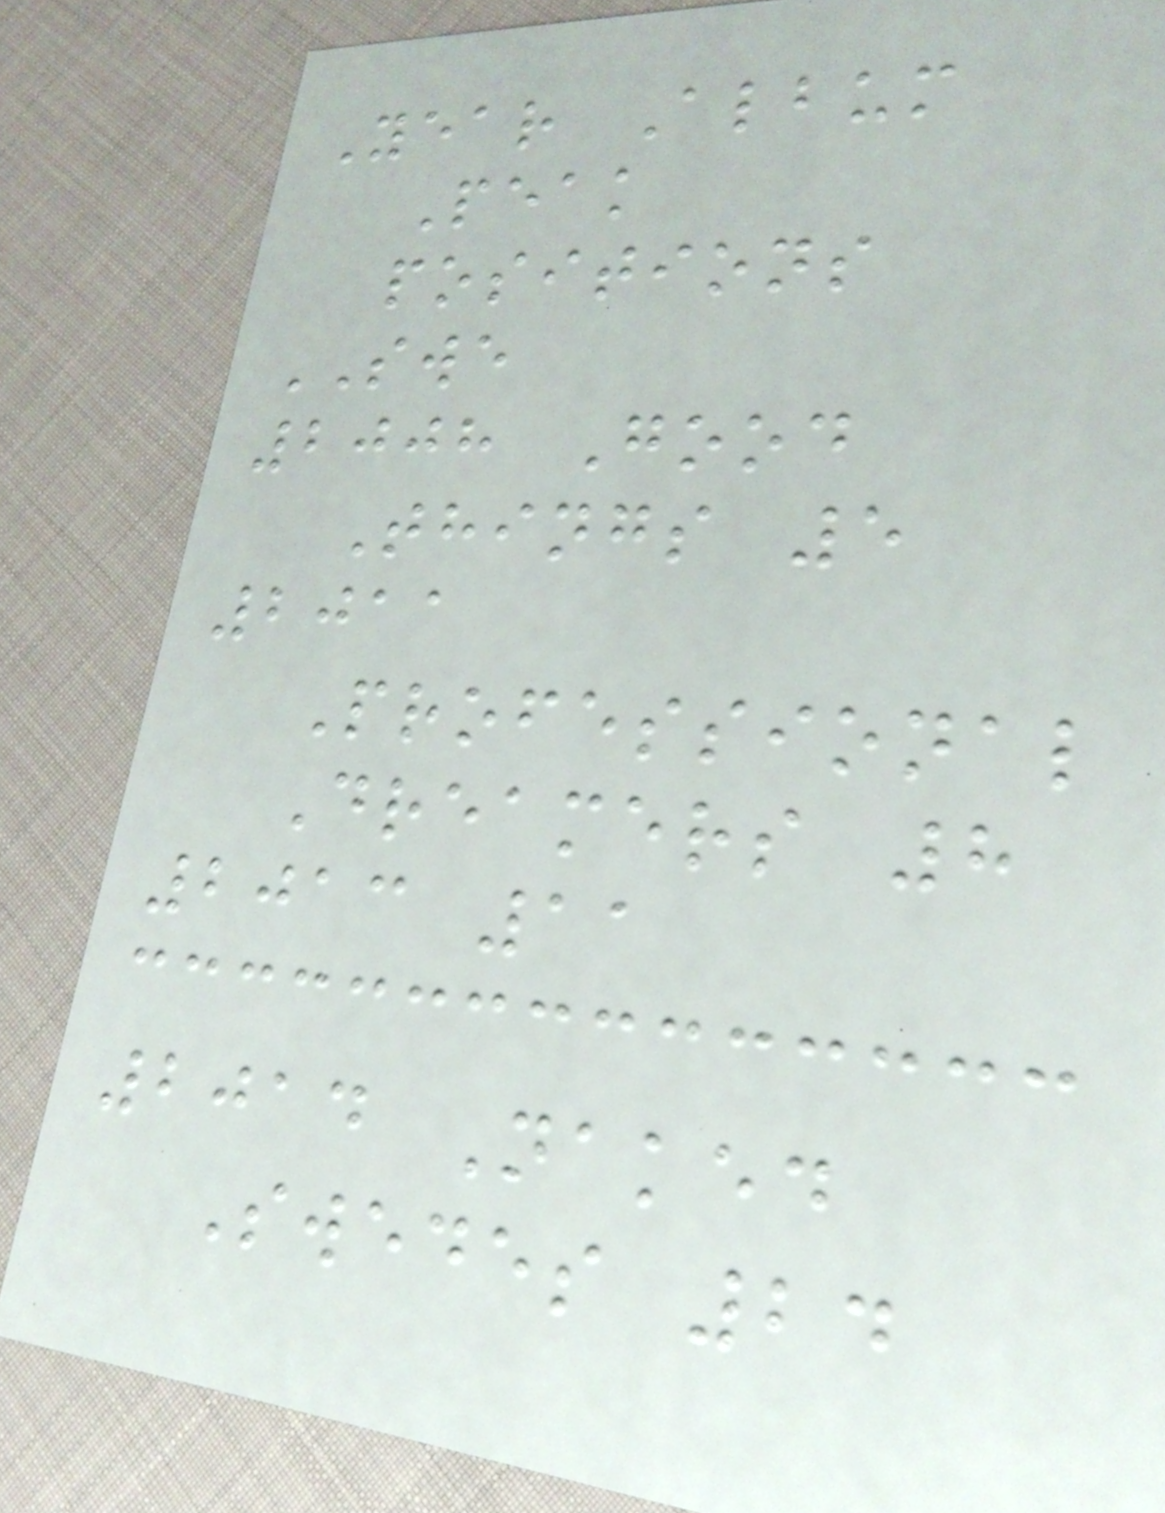Year Album
Peak
positions
SWE
2008 Good
Things 5
2011
Professional
Dreamers 8
2013 11
2014 Naked
Swedes 24
